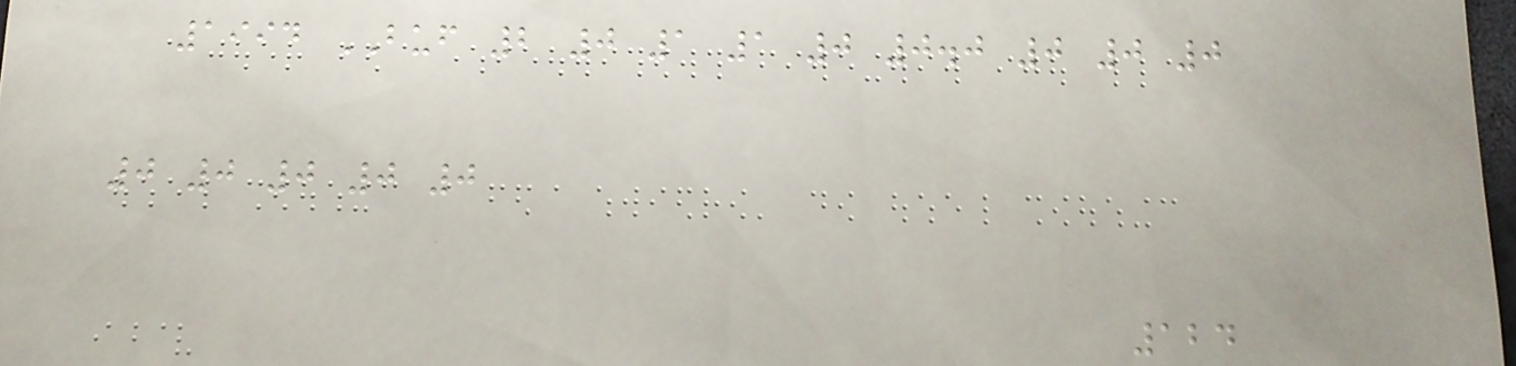1994 BUF 2 0 1 1 0 0.0 0 0 0
0 0 0 0 0
124
